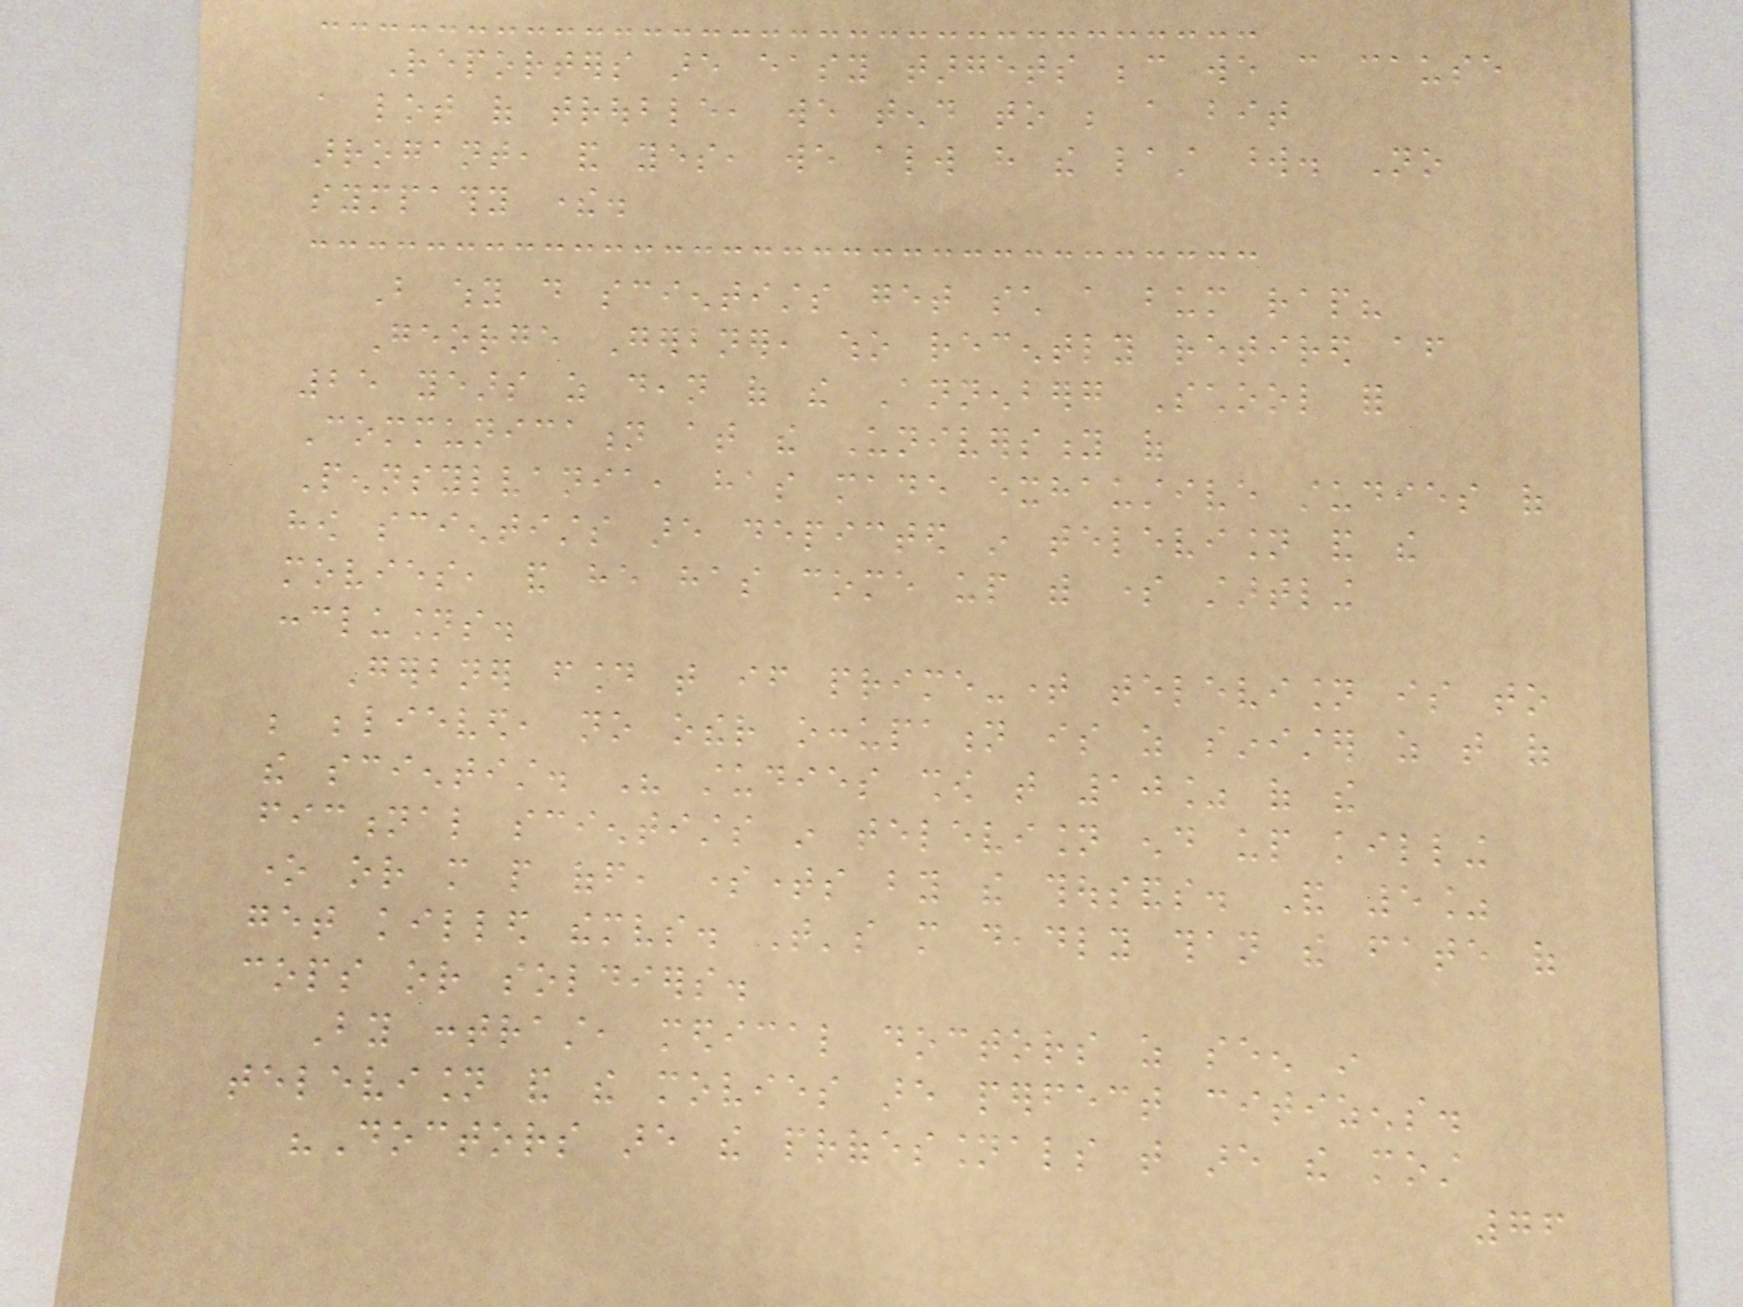Reporters are easy targets because we can cause
a lot of trouble, we tend to be a bit
arrogant, and yes, we always have the last word. No
sympathy there.
But why do scientists get such a bum rap?
George Gerbner, who recently retired after
25 years as dean of the Annenberg School for
Communication at the University of
Pennsylvania, has made exhaustive studies of
how scientists are depicted in television and the
movies, and he has come up with some startling
conclusions.
Gerbner found that if prime-time television is to
be believed, no other occupation is as sinister as that of
the scientist. His studies show that 10% of the
fictional scientists in television end up killing
one or more people off, sometimes by the thousands. And 5%
get killed themselves. That's more deadly than the fate of
cops or soldiers.
By contrast, medical doctors as seen in
television and the movies are perfect citizens.
"Doctors are the professionals that are the most
76
